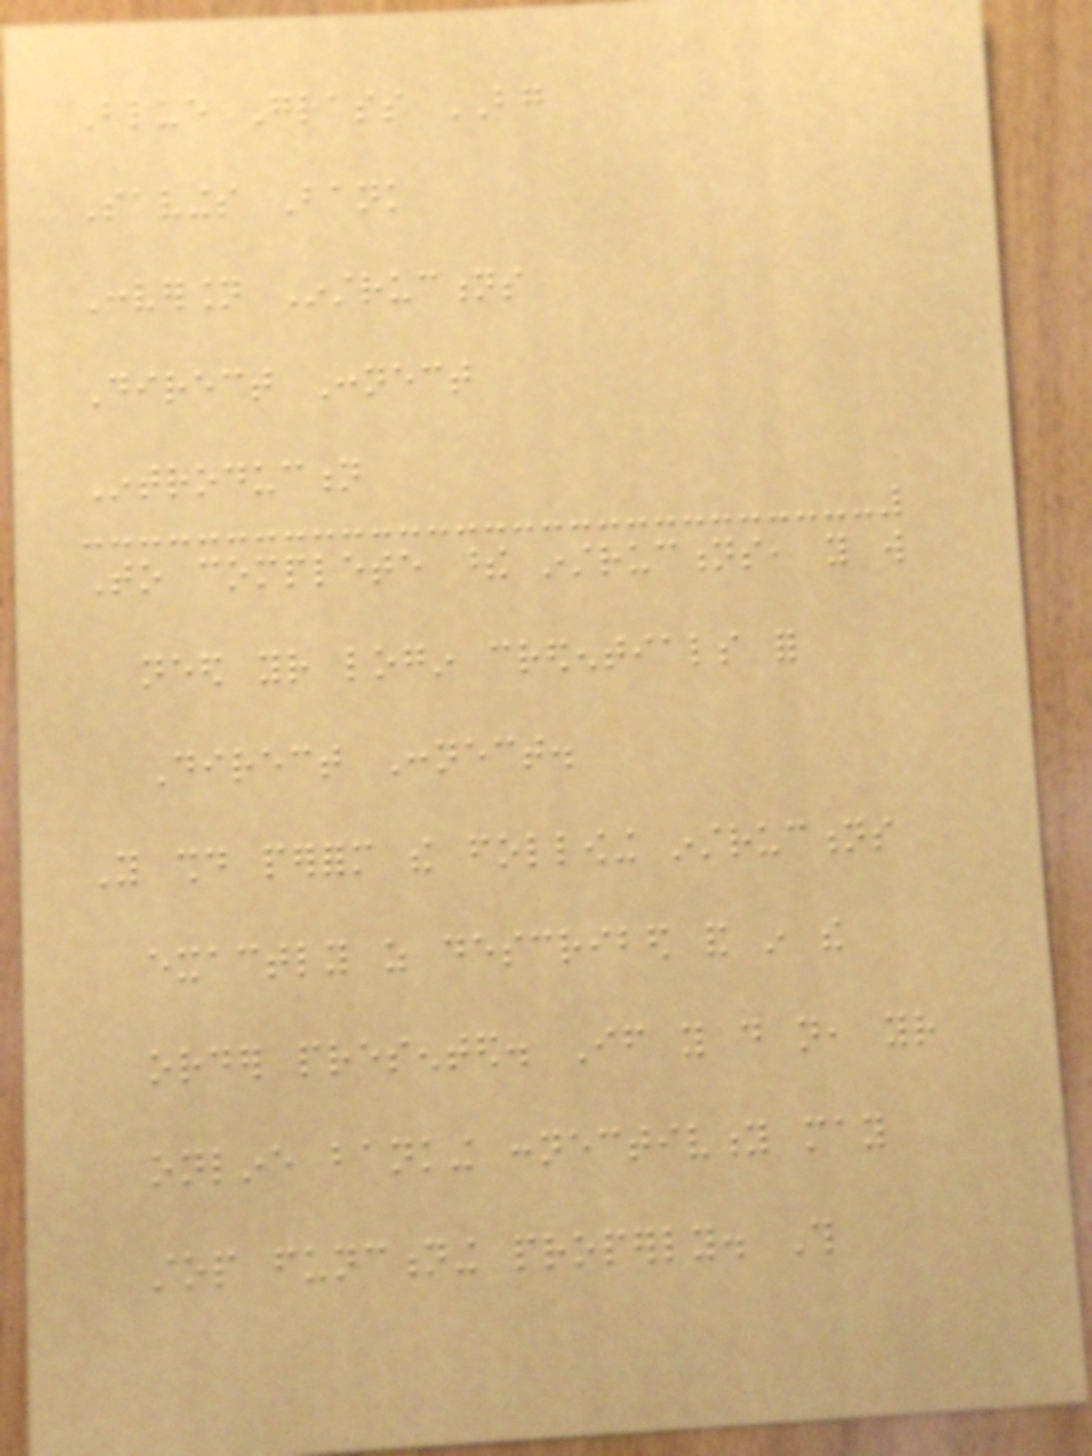Blue Grass BG
Savings Bank
Conversion Instructions
Direct Connect
Introduction
To complete these instructions, you will
need your login credentials for
Direct Connect.
You should perform the following instructions
exactly as described and in the
order presented. If you do not, your
online banking connectivity may
stop functioning properly. This
